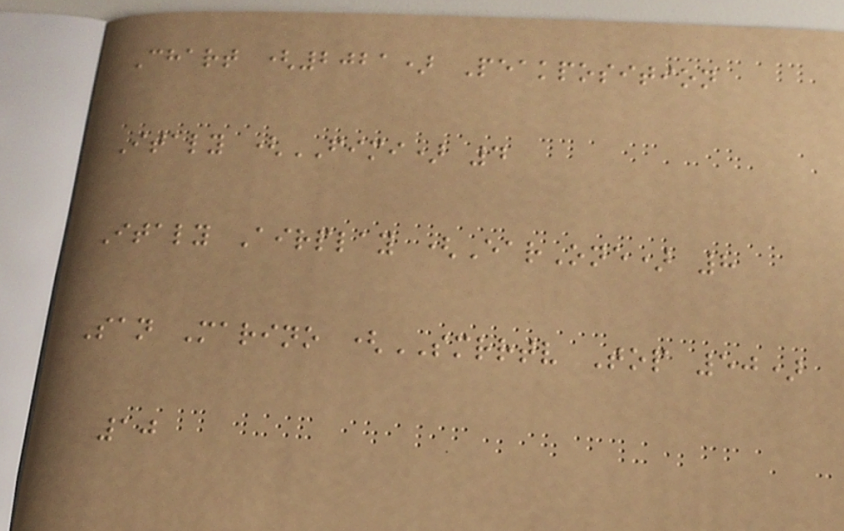Chart (2021) Peakposition
Italy (FIMI) 4
Italy Airplay (EarOne) 8
San Marino (SMRRTV Top 50)
10
